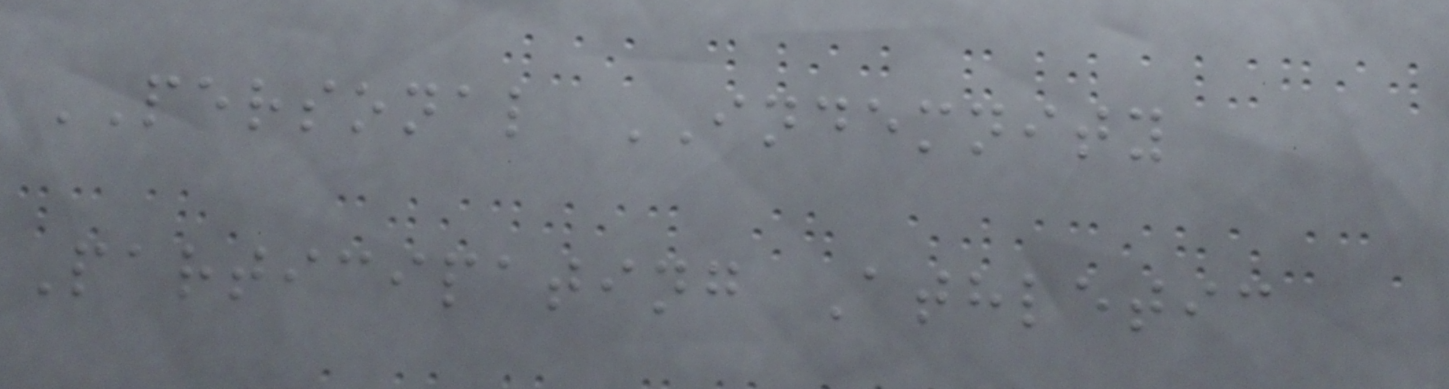PERSONAL INDEMNITY
Participating Athletic
